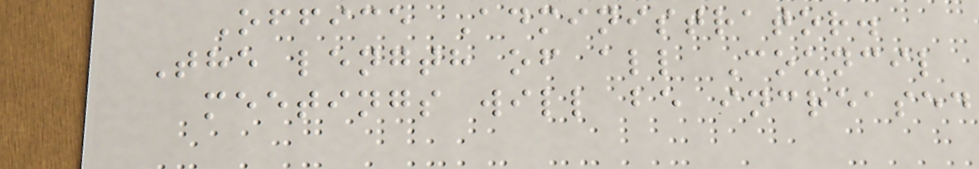Office Administrator.
The length of all Council
meetings will be increased
